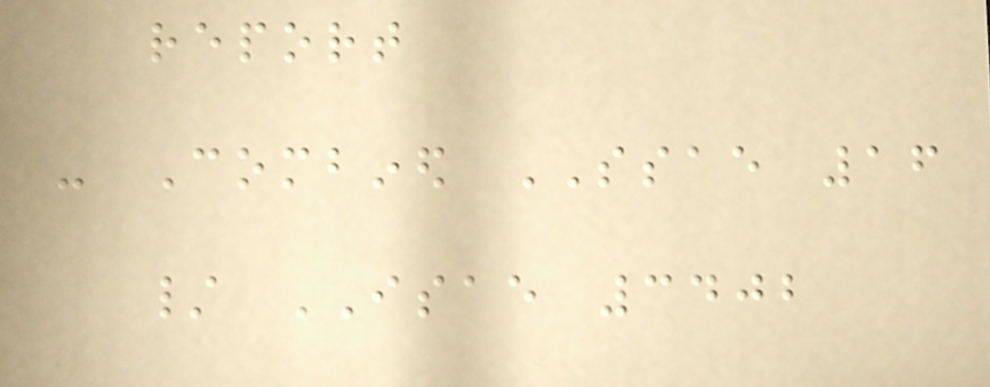report
- Combined SSAE 16
/ ISAE 3402
